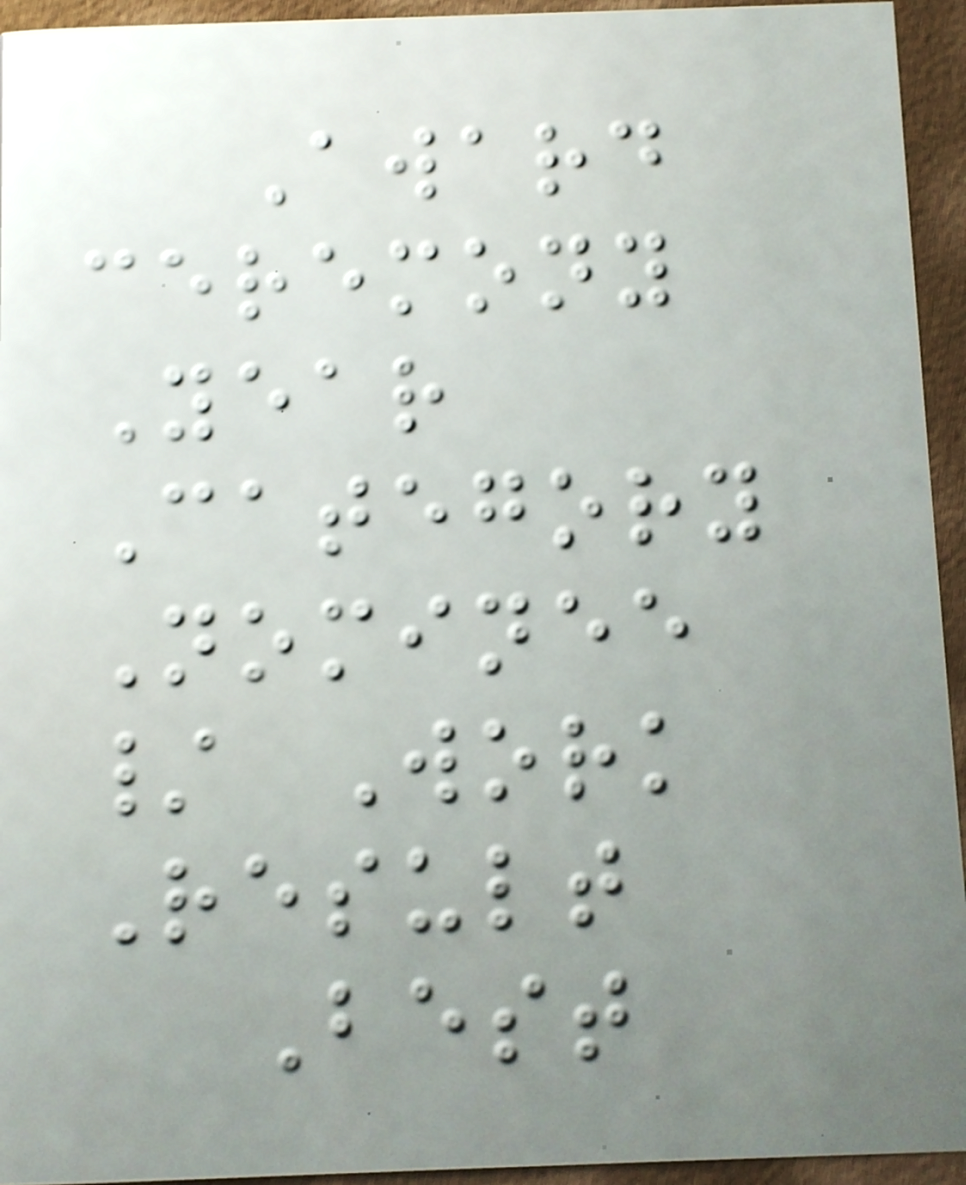Award
ceremony
Year
Category
Nominee
/ Work
Result
Best
